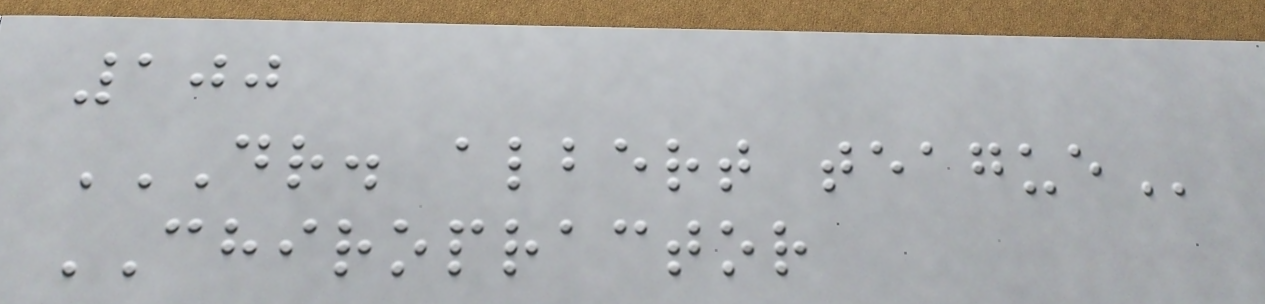100
DR. ALBERT TEAGUE
CHIROPRACTOR
